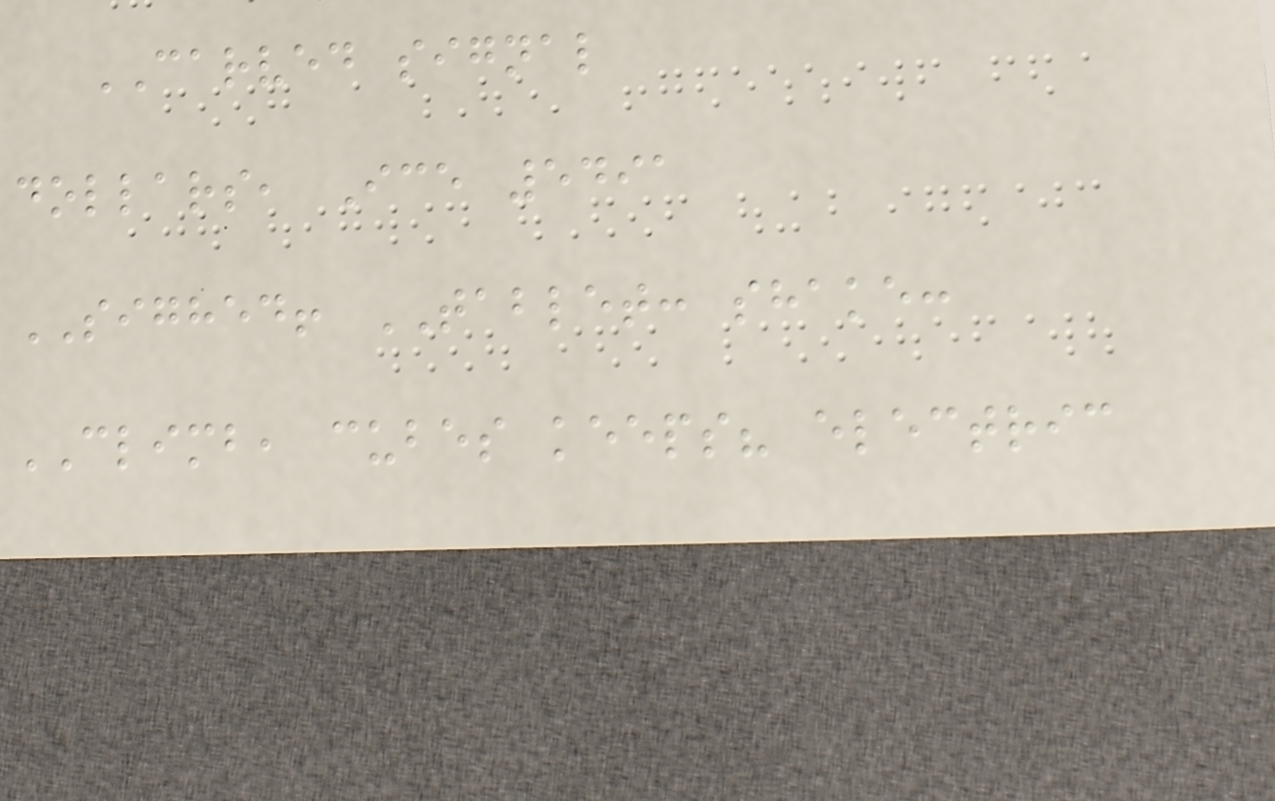CARVED signal
dollars, Ice 5491
SIGHED! TABLET: shake:
CLIMB, cubes keeps? electric
